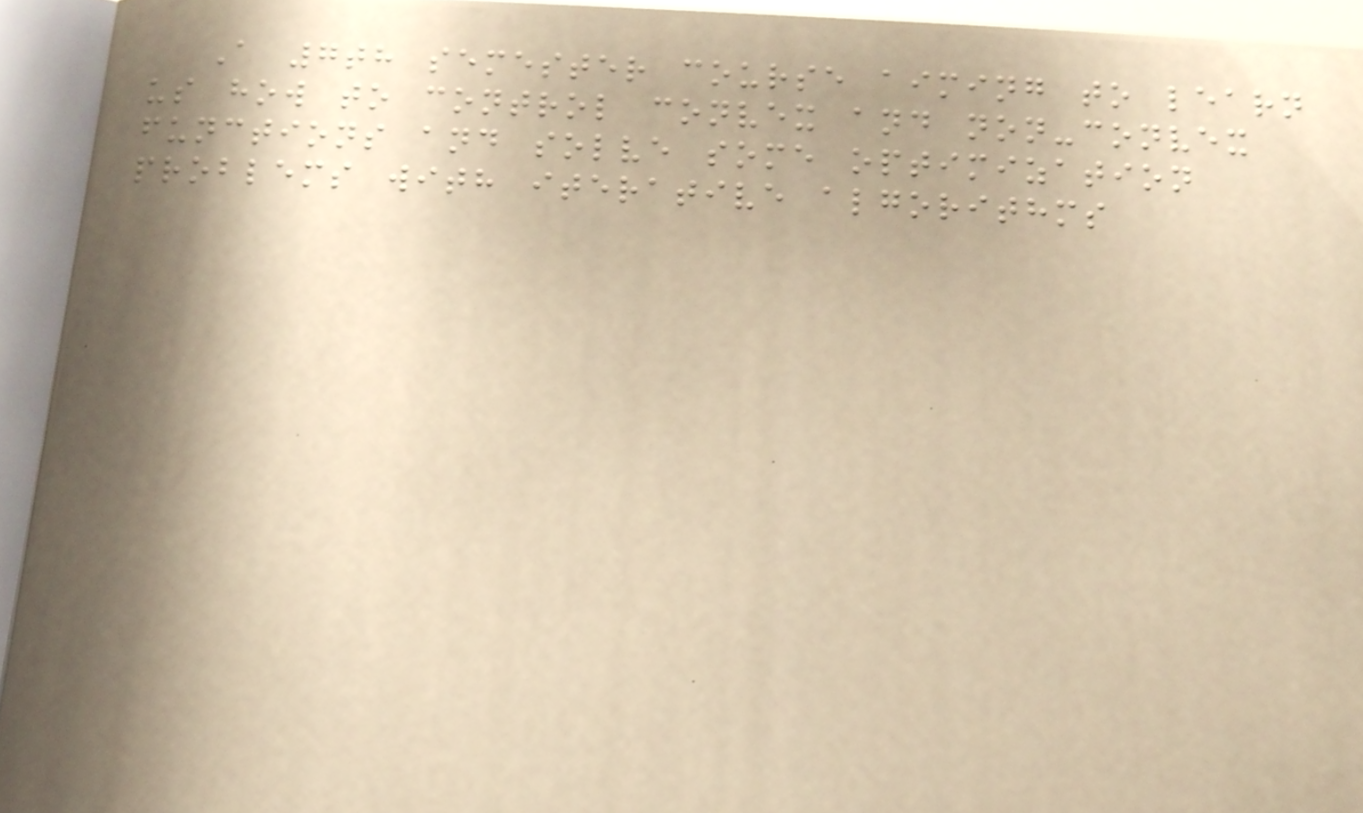A 7th semester course aiming to learn
us how to control convex and non-convex
functions and solve some optimization
problems with iterative algorithms
